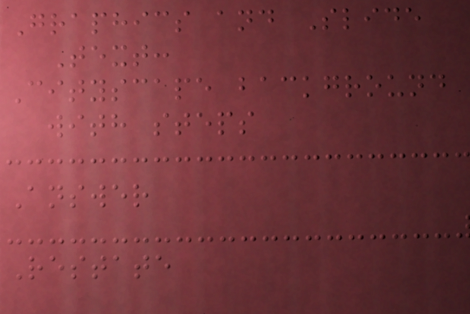Graphics and Slide
Text:
Cityscape background
with steps
Answer
Restate
